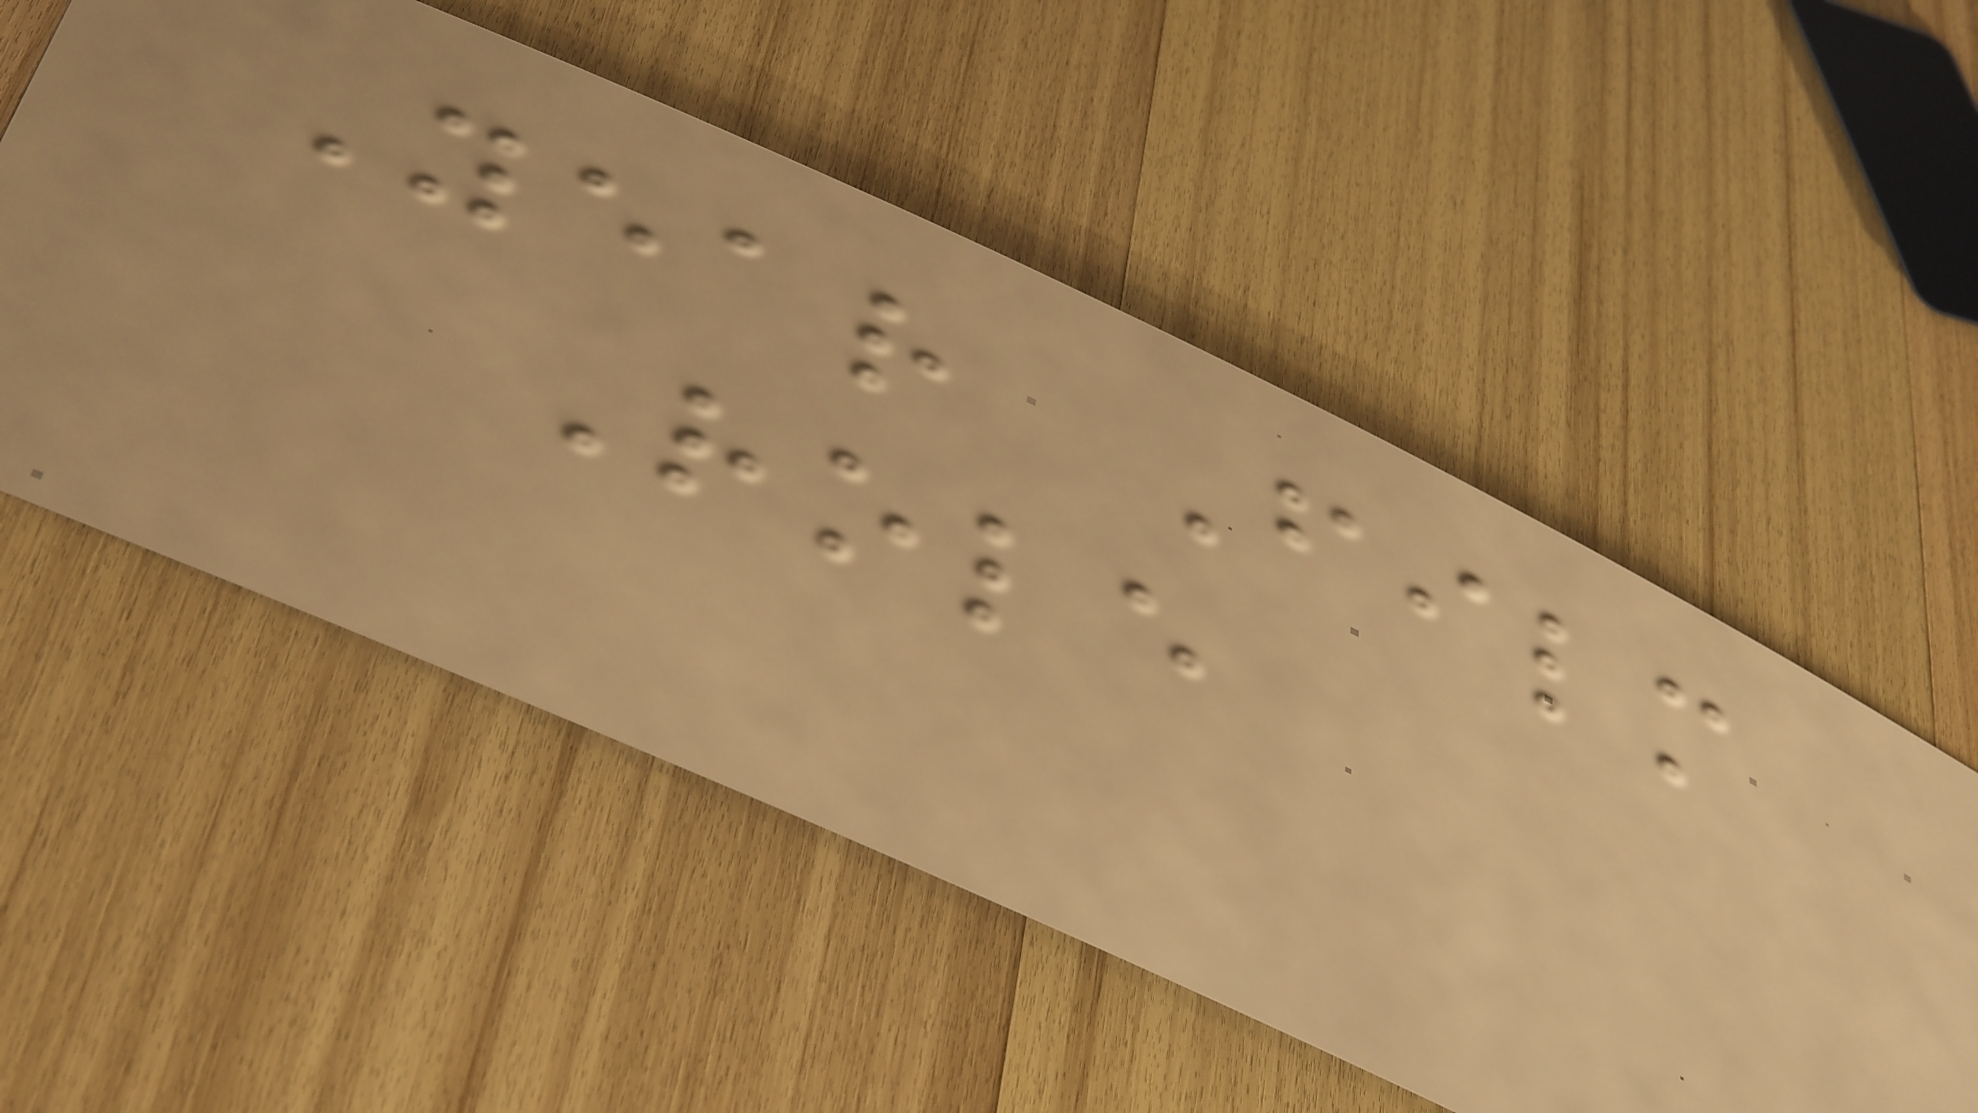Year Film
Role
